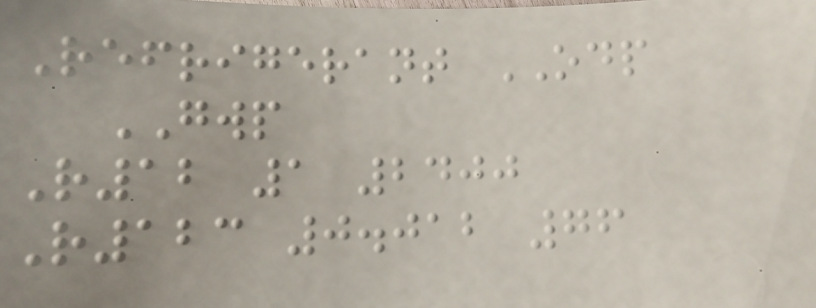Refrigerant ODP
GWP
R12 1 2400
R123 0.012 76
